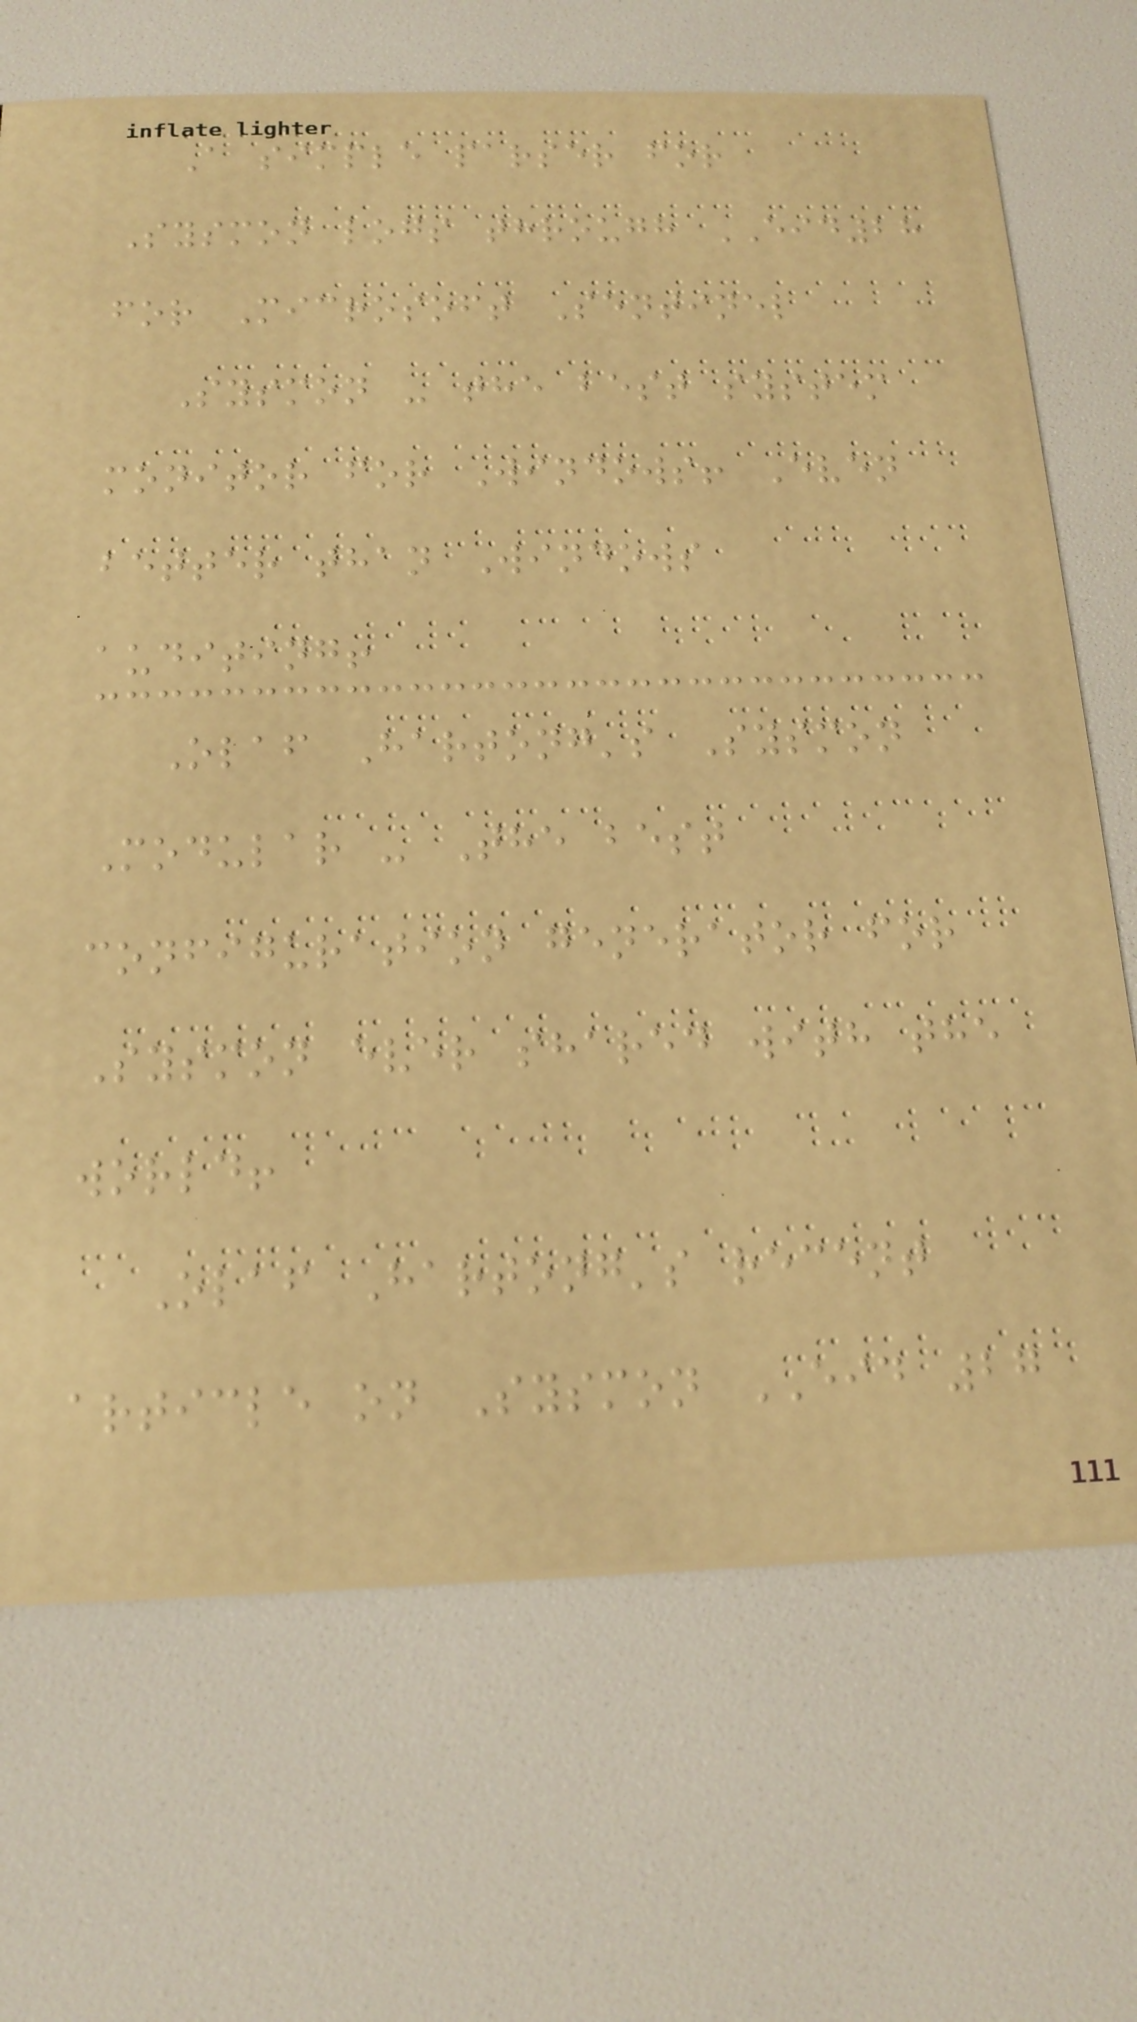A simple parser for
Sysmon logs through EID28
for Microsoft Sentinel
Sysmon - the best system
monitor for Windows! Even
better than Windows
auditing!
Olaf Hartong's Sysmon
Modular - The best
configuration generator for
Sysmon ever shared with the
world!
Olaf Hartong's recent
article on Sysmon EID 27
